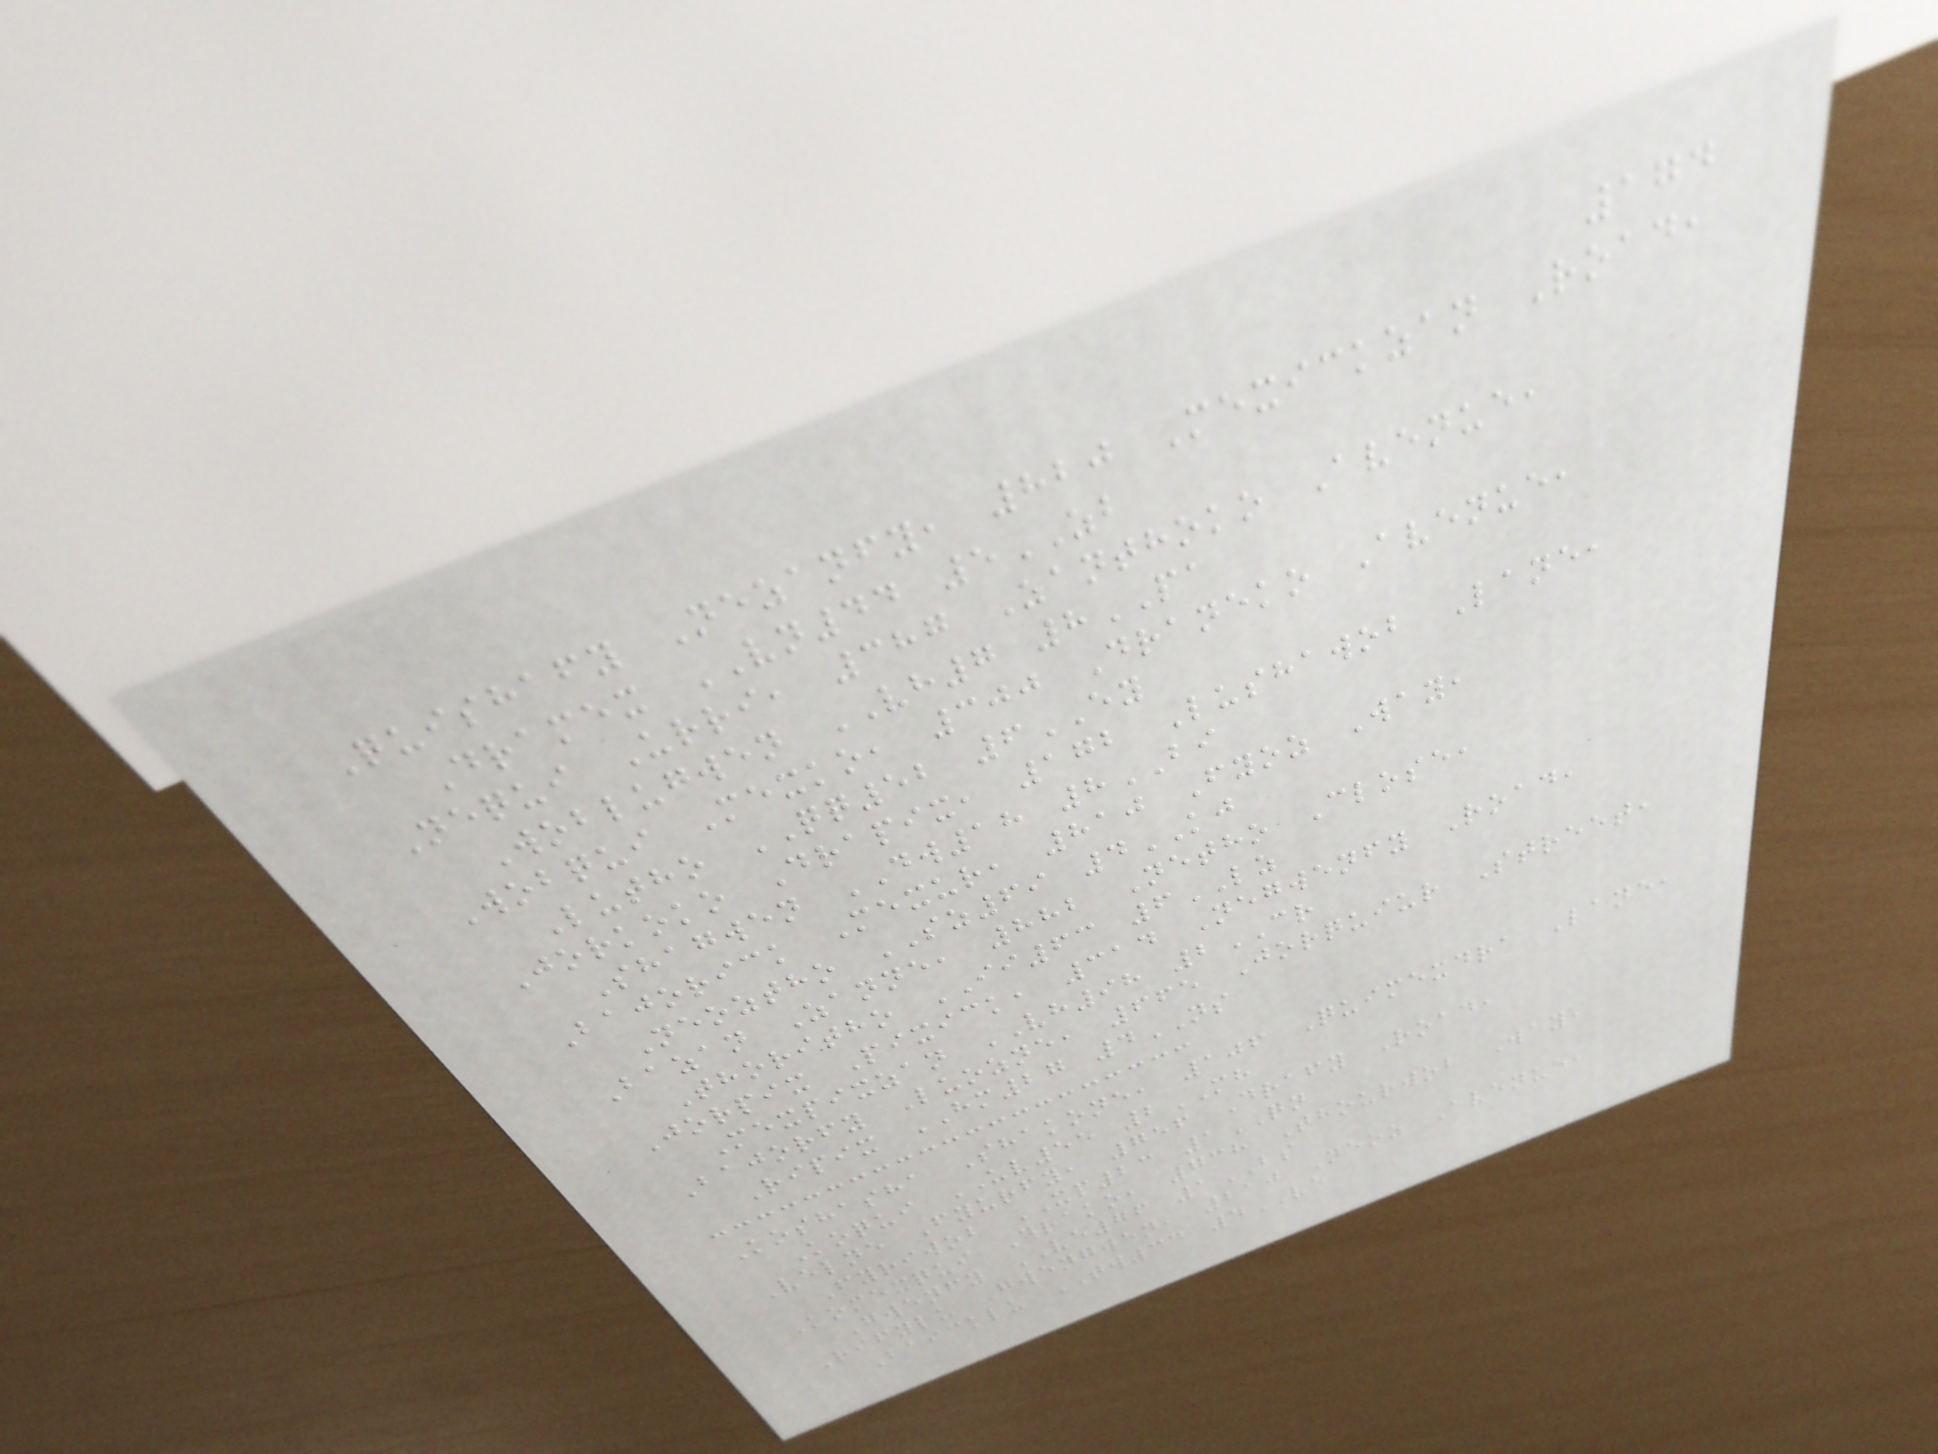174
Quishafy Nezanfy, 820 Mexickzan Road,
Dramex VN44 5ZB
Nequi Urri, 387 Zanthoko Avenue,
Woblugwen VH7 8PA
Wobqui Mexko, 300 Draneko Avenue,
Lutho QQ52 6EY
Jorkoko Drapix, 172 Lushawob Lane,
Shagwen DW18 8BI
Bajorick Mexur, 810 Fyoz Way,
Neoztho SZ69 4KJ
Bazan Zanne, 882 Netho Close,
Thoritho II63 6LZ
Jorpix Pixick, 314 Negwenfy Road,
Mexpixzan VH98 2CR
Bajorfy Luozne, 665 Jorquiur Street,
Ripix HM27 4NS
Koshasha Shakone, 106 Quimexdra Lane,
Koqui UV55 2MH
Velne Fyurfy, 756 Drafy Road,
Fyriwob XP23 1QN
Komexqui Drako, 738 Thourwob Way,
Gwenfy VE76 1BS
Rifylu Gwengwen, 210 Neoz Avenue,
Baicklu TW34 4VE
